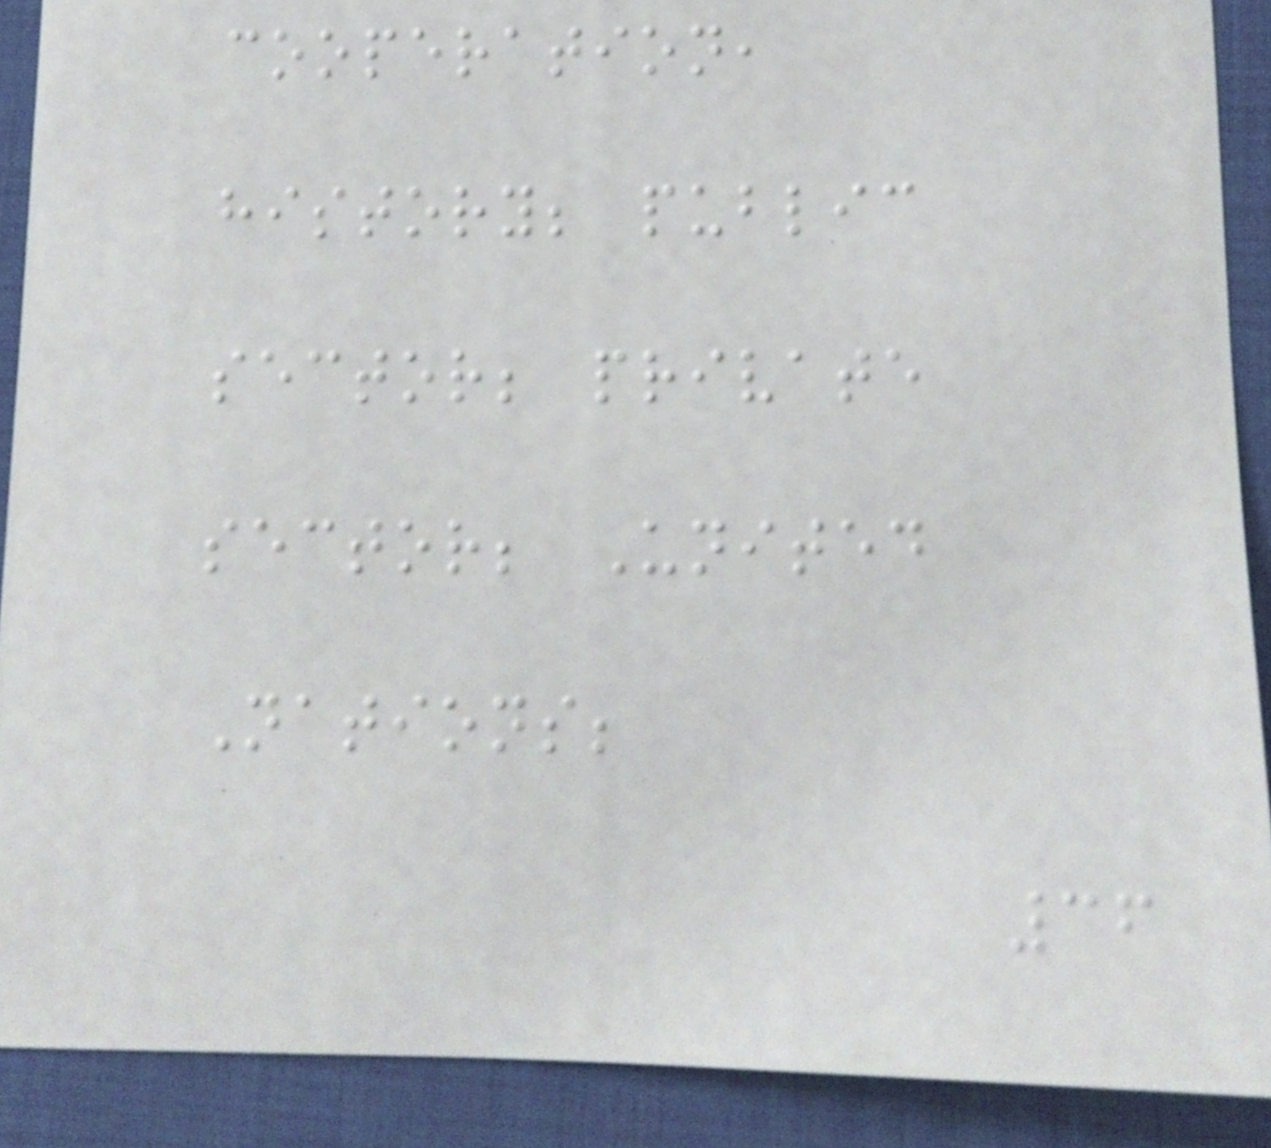cooperation,
history; public
sector; private
sector; United
Nations;
36
